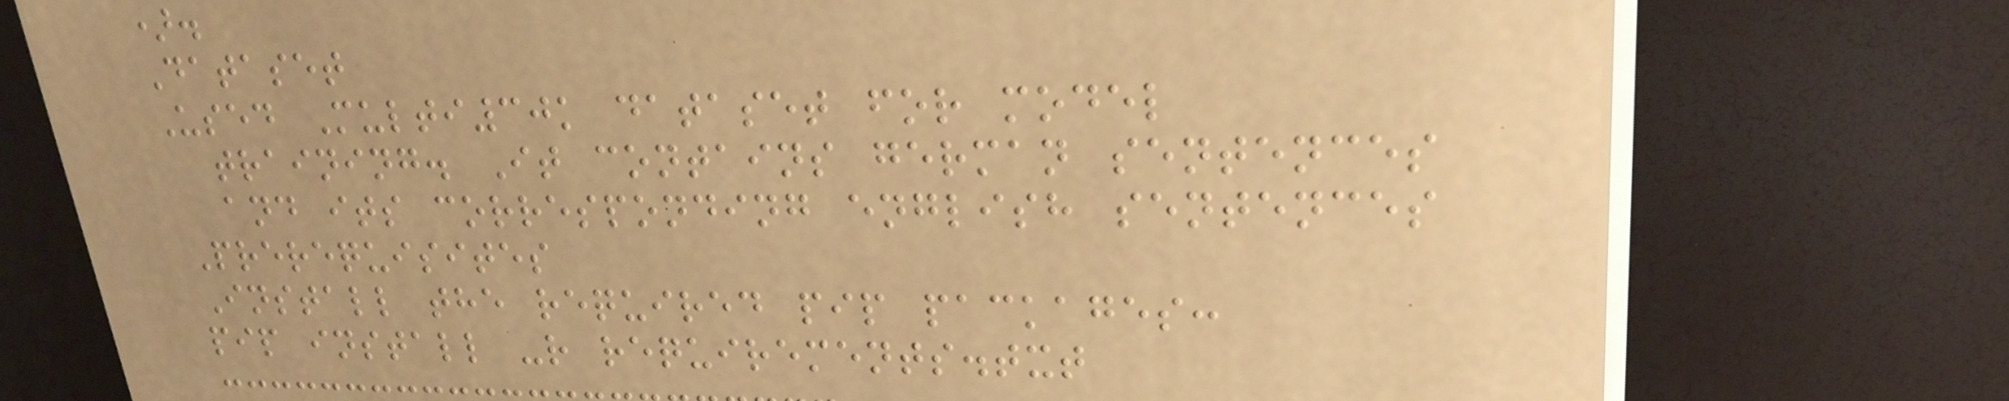).
Dataset
Used Multi30k dataset for model
training. It contains german sentences
and its corresponding english sentences
Prerequisites
Install the required pip packages:
pip install -r requirements.txt
